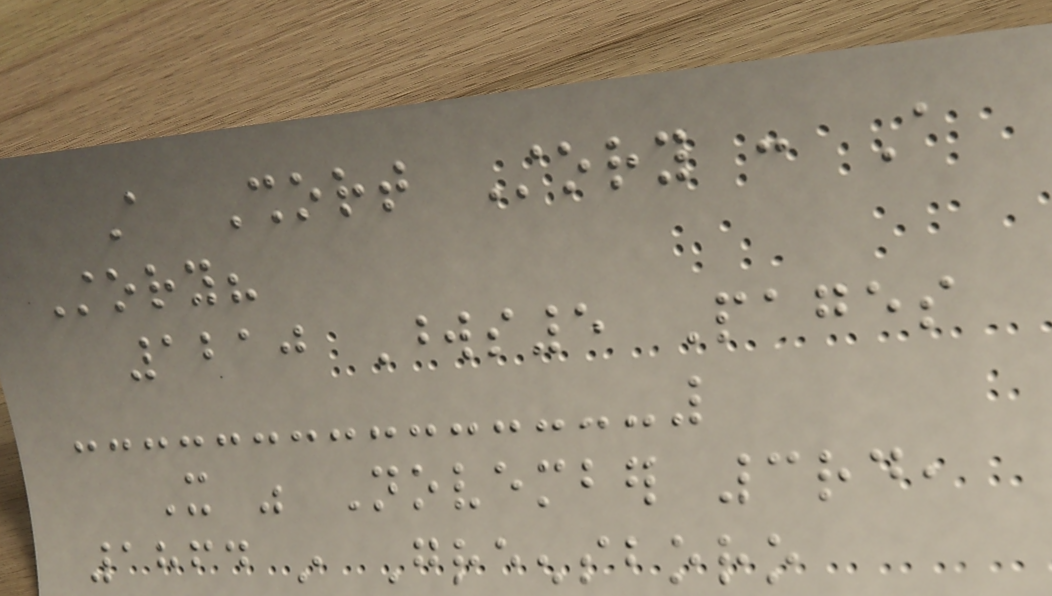A Short Story : A
Story?
1210 Words5 Pages
It was November 3rd,
1864 in Greensboro
